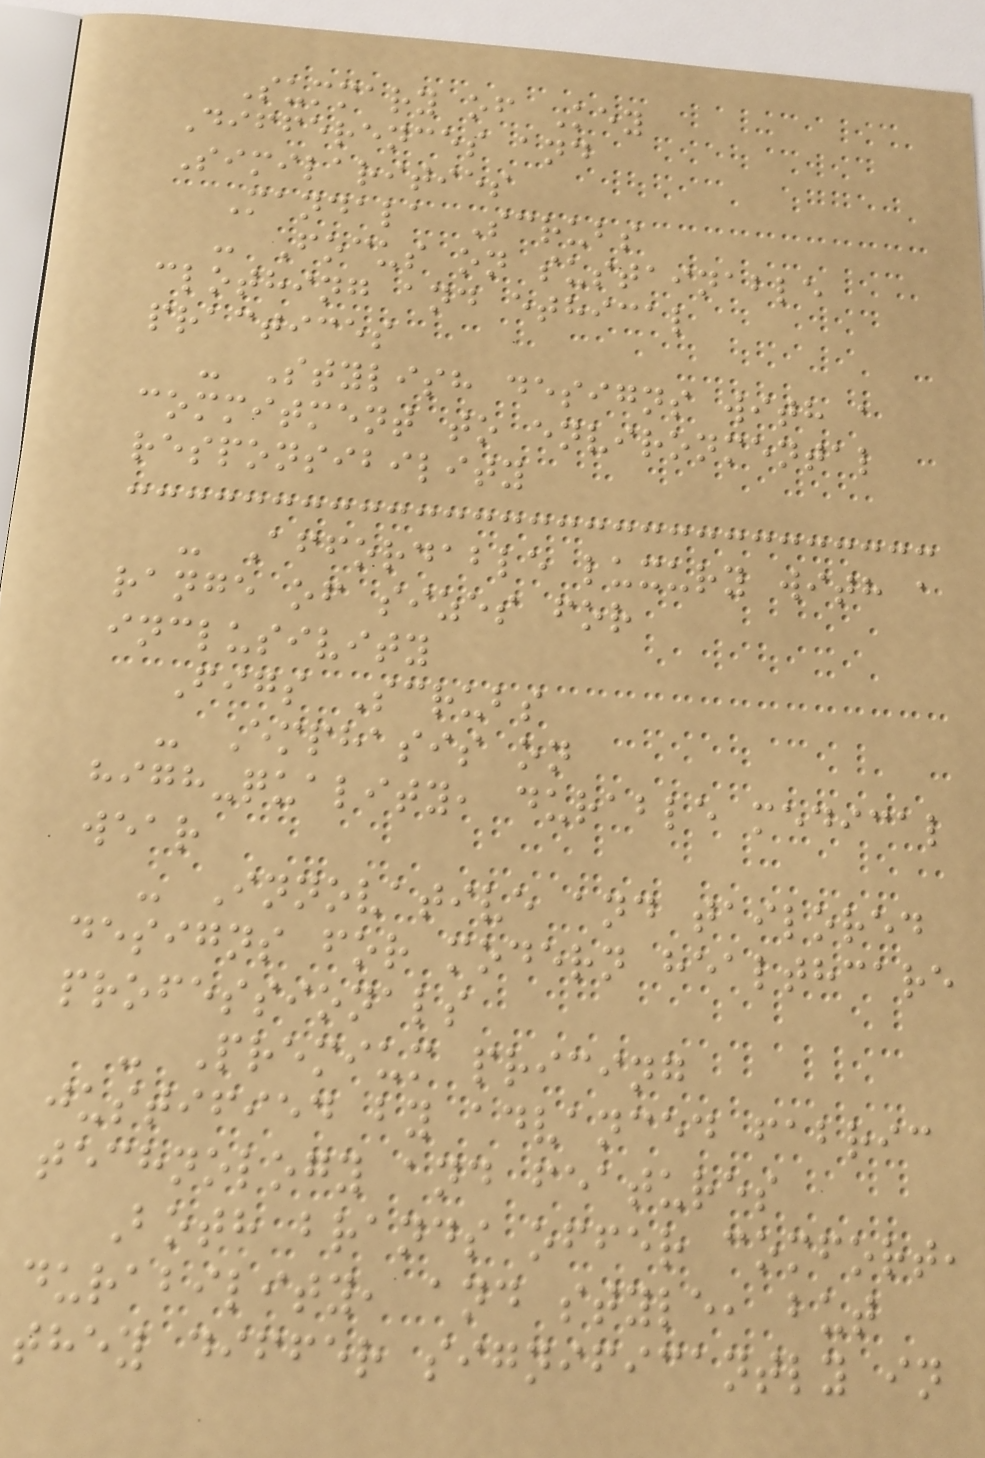Summary of Key
Differences and
Similarities
Mandala Scrubs
- Focus on sustainable
clothing and ethical
practices
- Stylish designs with a
commitment to environmental
responsibility
- Affordable luxury with a
range of sizes for
inclusivity
Figs Scrubs
- Emphasis on
high-quality, durable medical
wear
- Innovative and tailored
designs for modern healthcare
professionals
- Premium pricing
justified by advanced fabric
technology and features
Both brands offer comfort,
durability, and style, but
they differ significantly in
